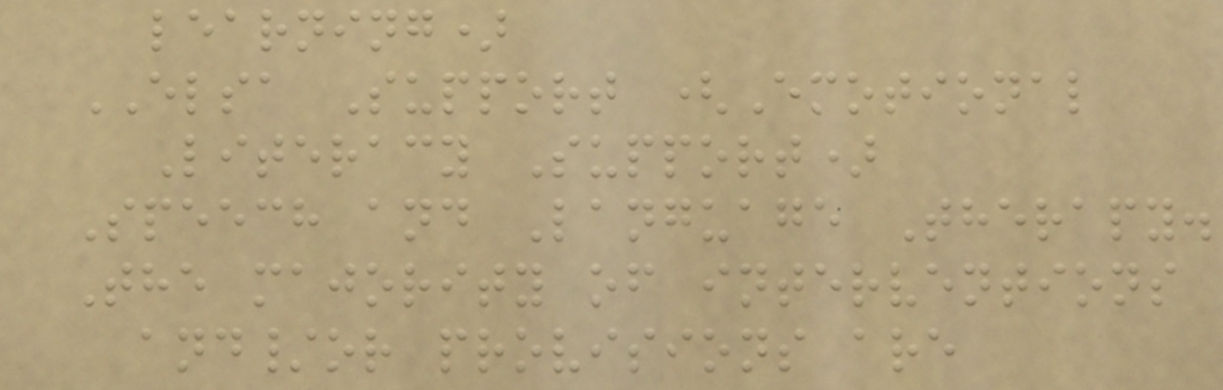learning)
ELSA Support (Emotional
Literacy Support)
Speech and Language Therapy.
The majority of interventions
and/or provisions are
